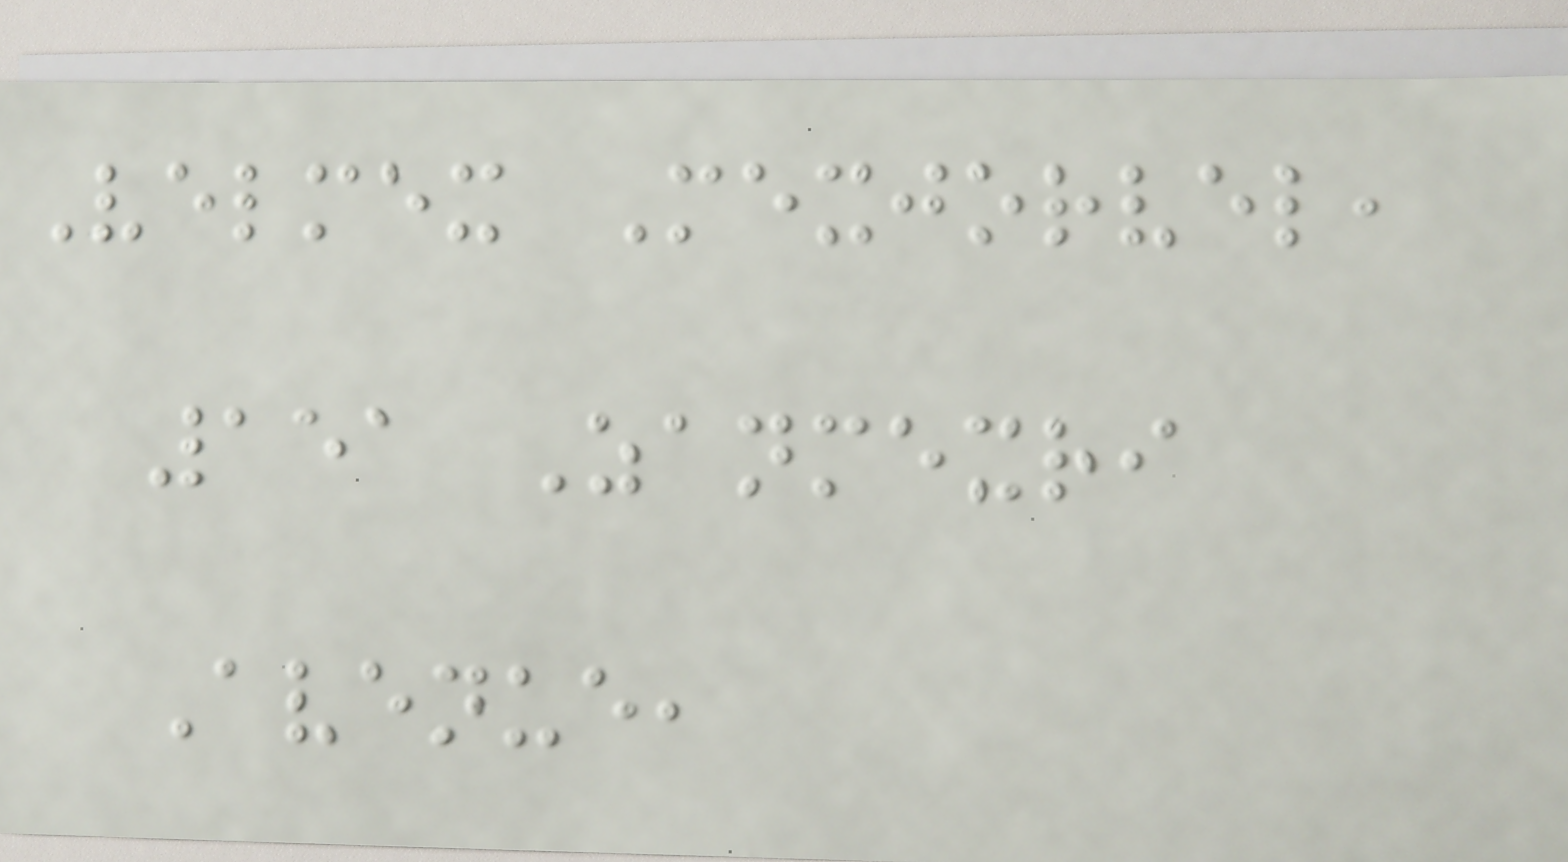Velmex Mexjorvel,
151 Zanmexri
Avenue,
